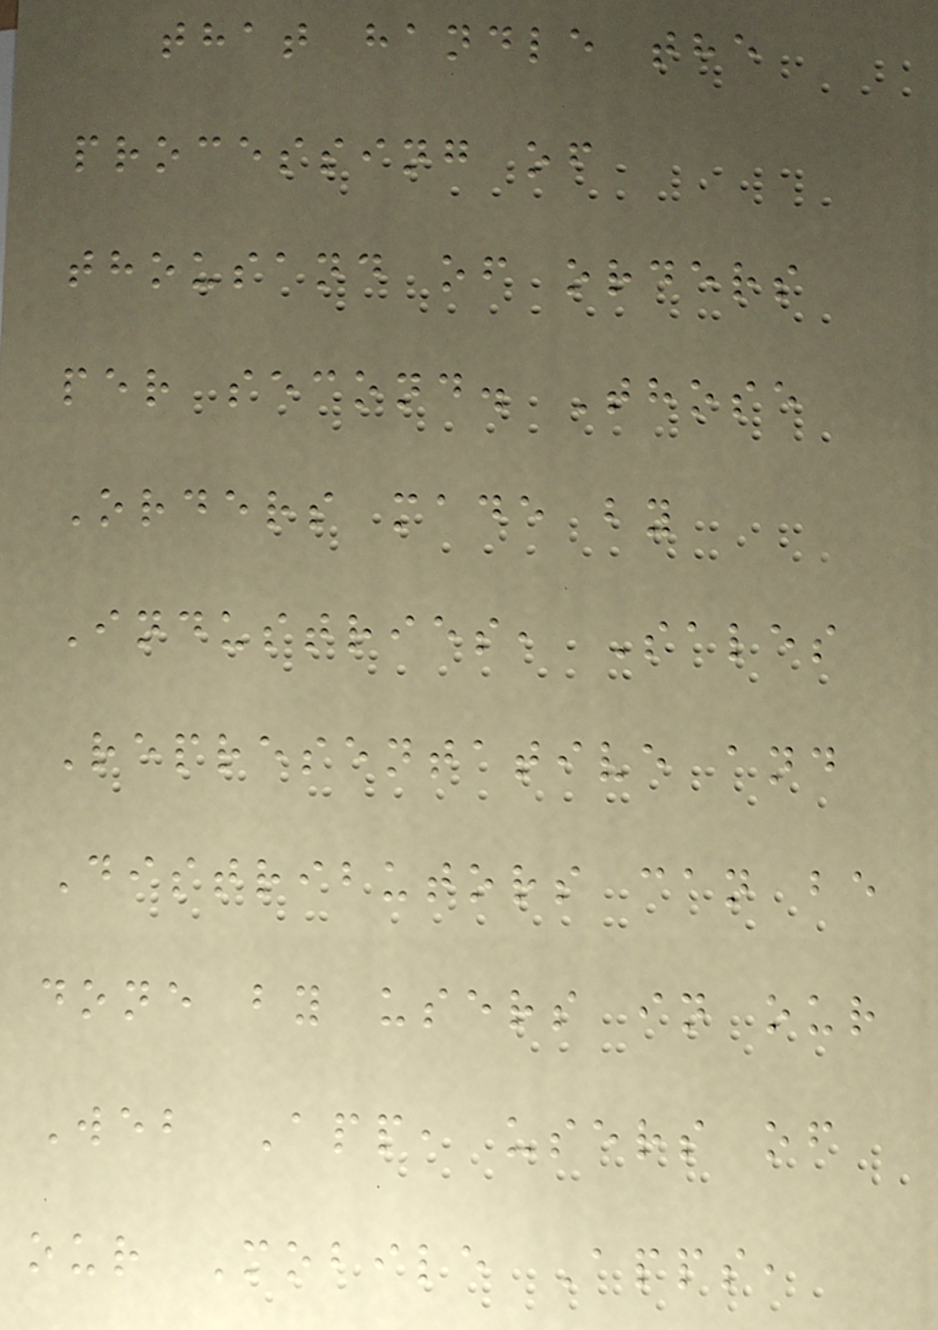that handle the
processing of
thousand of orders
per second. Those
Orders made by
Industries, Sales
Representative and
Distributors can be
done by users in our
Web App, users of
our Mobile Apps,
